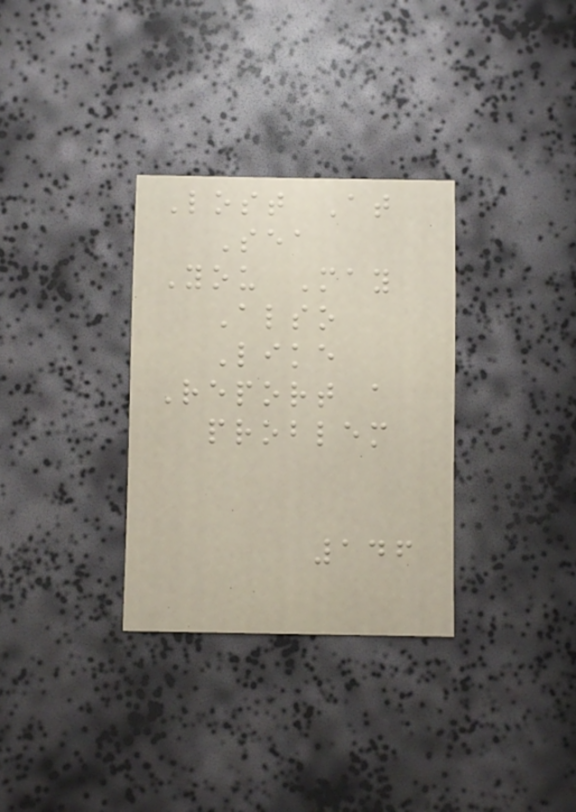Lost At
Sea
You May
Also
Like
Report a
problem
146
